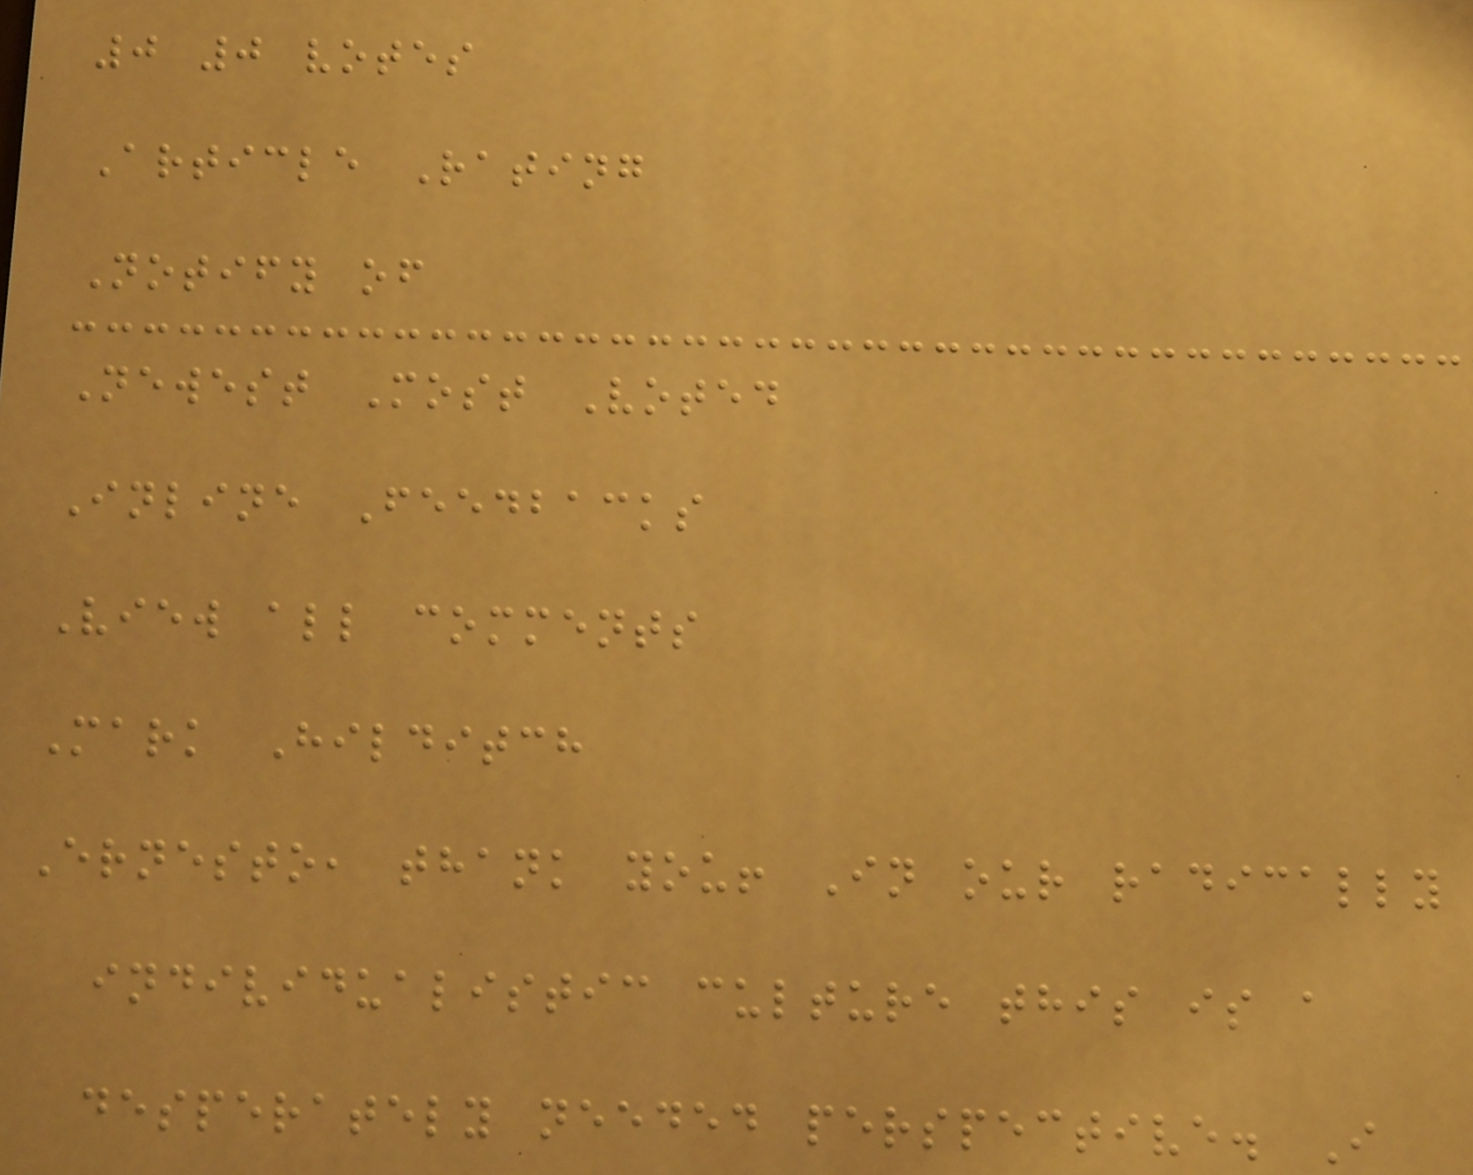0 0 votes
Article Rating
Notify of
Newest Most Voted
Inline Feedbacks
View all comments
Mark Hilditch
Ernesto, thank you! In our radically
individualistic culture this is a
desperately needed perspective. I
